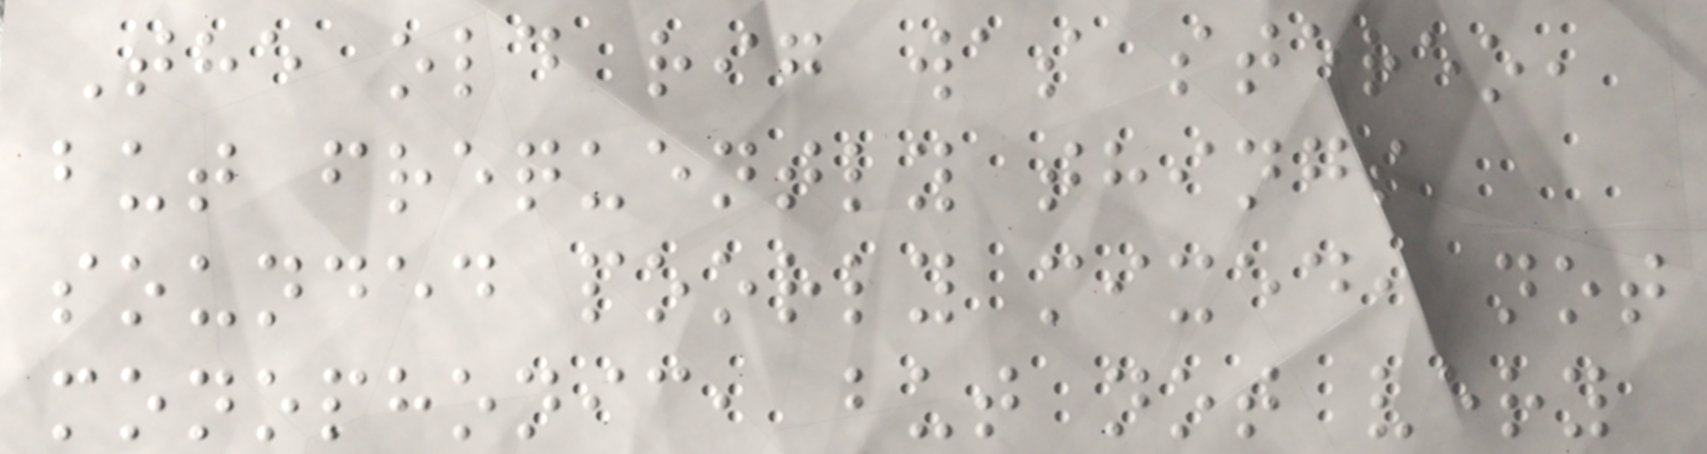The old rig was stereo,
but frequently things
sounded poorly mixed, not
monophonic, but not very
